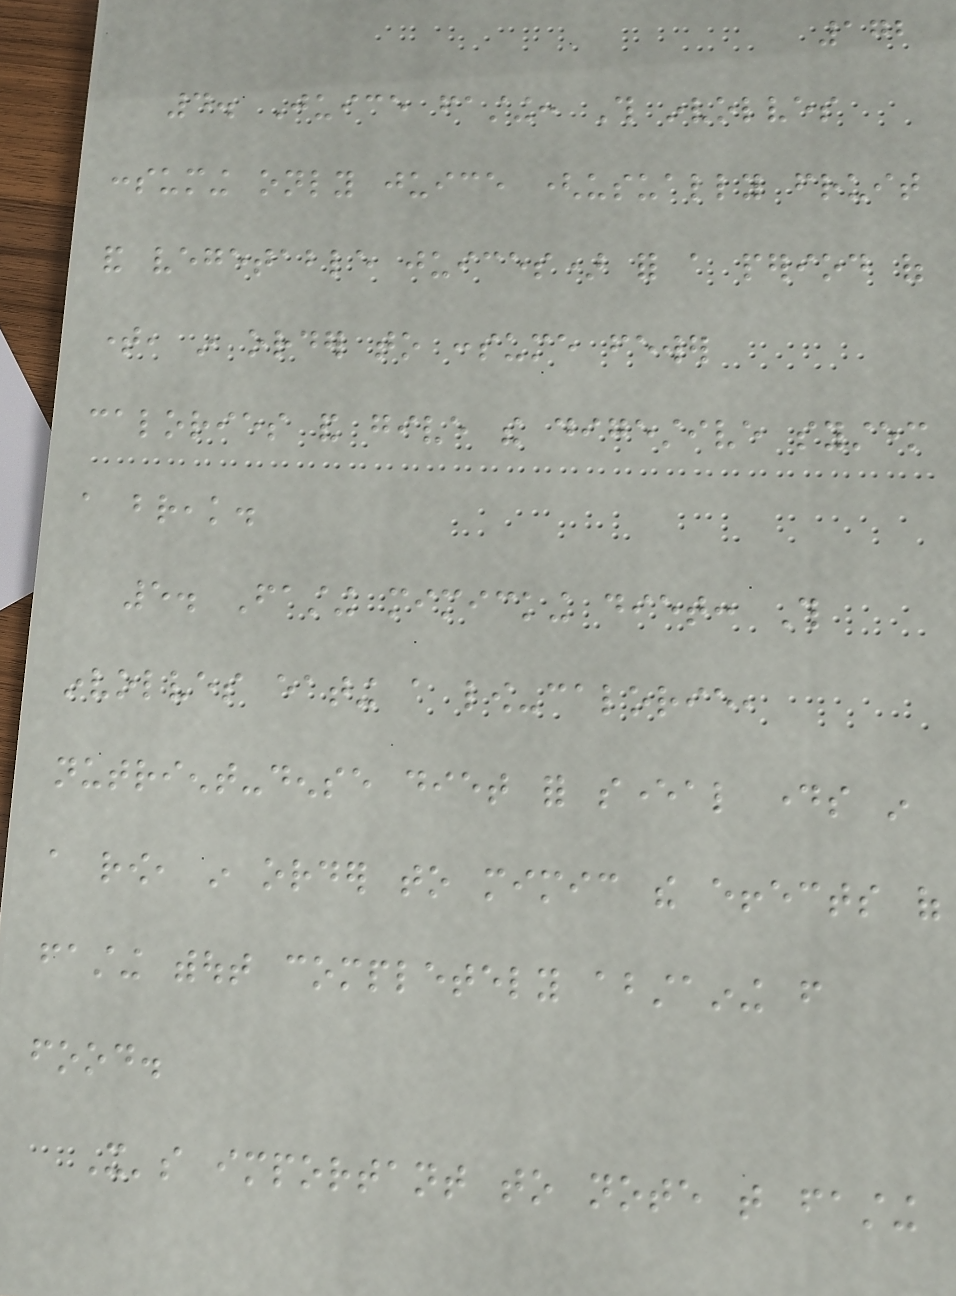172
4. Juice fasting: This involves
consuming only juice (usually fruit
and vegetable juices) for a period of
time, in order to consume fewer
calories and give the digestive system
a break.
5. Fasting mimicking diet: This
involves eating a low-calorie,
nutrient-dense diet for several days in
a row, in order to mimic the effects of
fasting without completely abstaining from
food.
It's important to note that fasting
